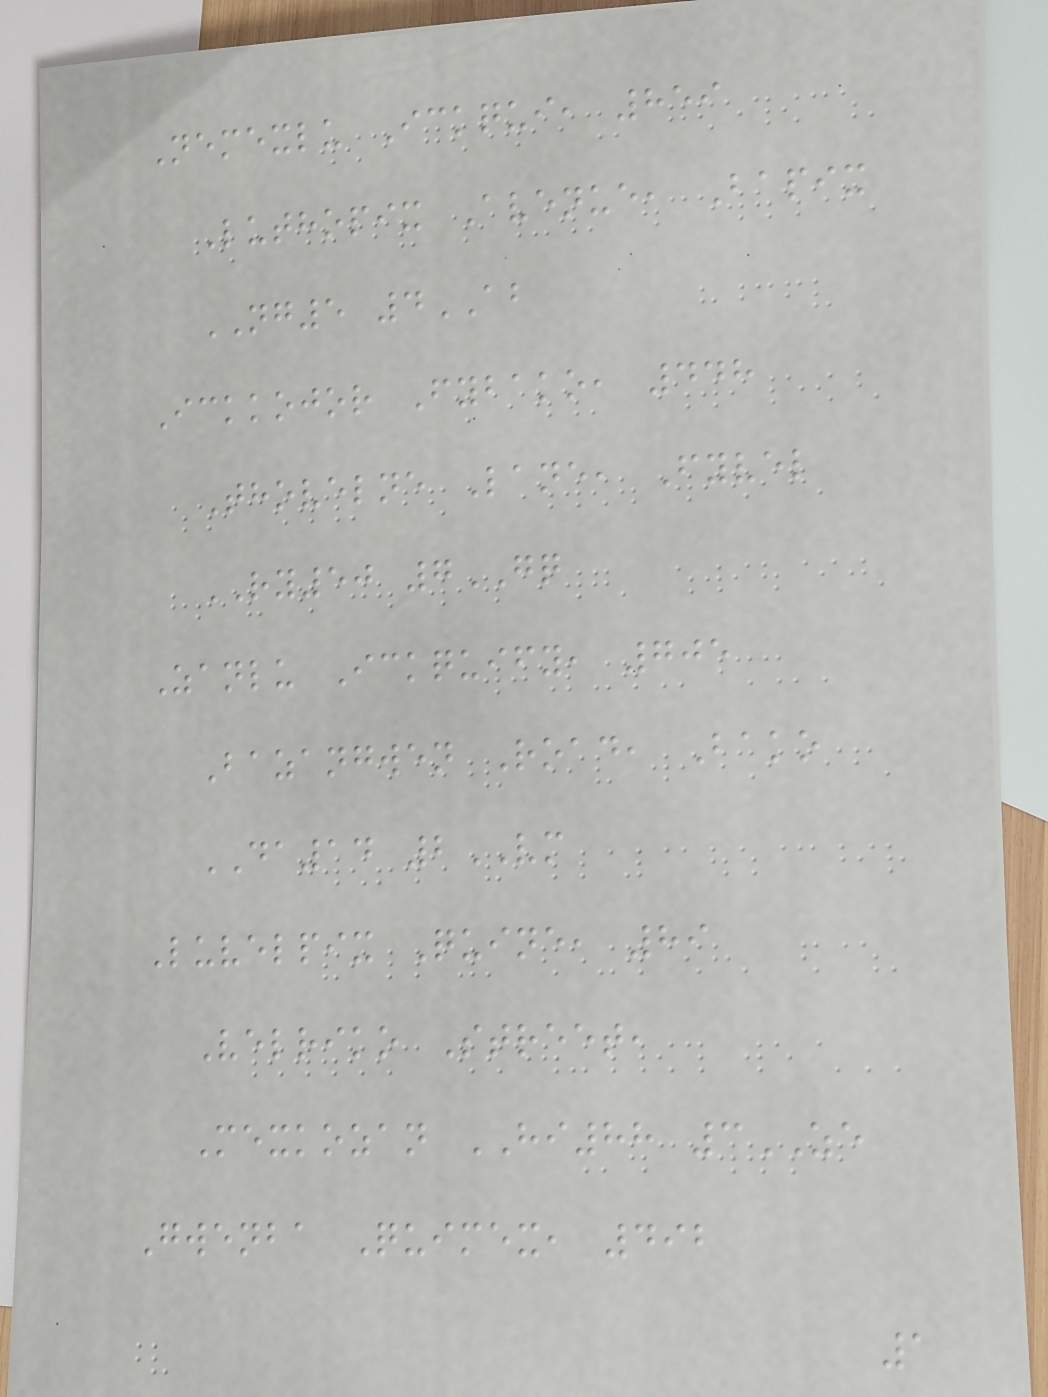Nemexlu Ickqui, 859
Luthopix Avenue, Bapix
NG5 4AB
Ickkojor Fybako, 448
Thovelne Lane, Fyvel
RY50 7GQ
Zanlu Ickquify, 705
Bazangwen Road, Bako
DA14 2VM
Luvelpix Quine, 89
Velriko Street,
Mexkozan HI88 3ZE
Gwenba Quimex, 492
1
